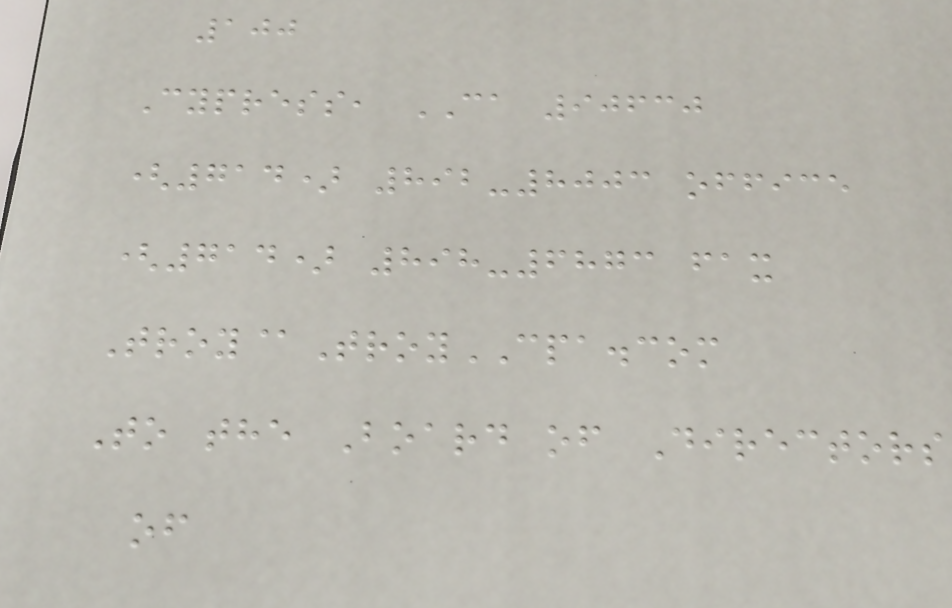100
Cypress, CA 90630
(714) 892-8003 office
(714) 898-6873 fax
Troy@TroyCPA.com
To the Board of Directors
of
